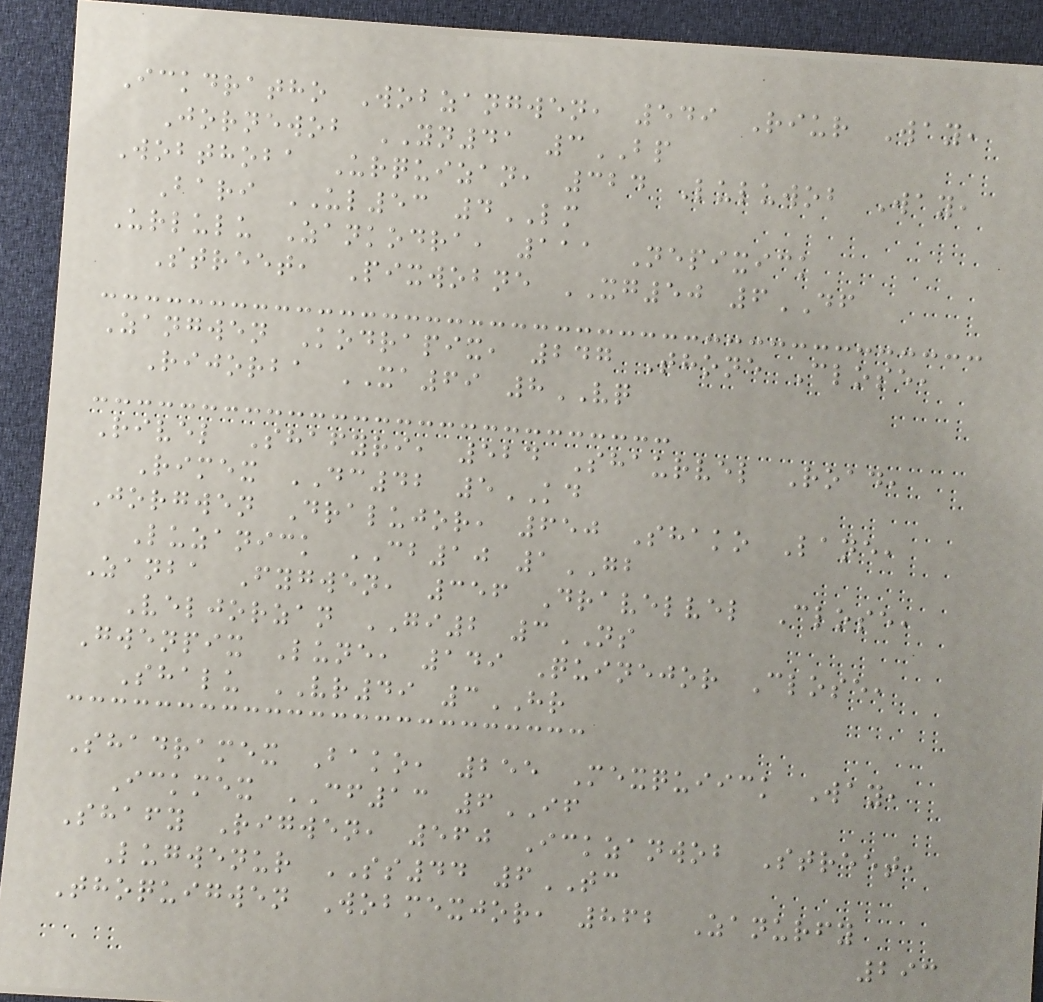Ickdratho Wobzangwen, 549 Riur Way,
Jornewob YN41 3BP
Wobthoba Urquizan, 324 Luluwob Way,
Bari UL53 4LM
Urlulu Zankodra, 111 Nepixick
Street, Pixwobne XG50 6DF
Zangwen Kodrapix, 247 Thone Close,
Rijorba XA69 8VQ
Rivel Shafyri, 524 Shaurvel Road,
Rimex DC42 5KD
Jorgwen Dralujor, 650 Shako Lane,
Luzanick CB10 1GB
Zanba Fygwen, 356 Dravelvel Close,
Veljorzan GI2 3NS
Gwenpix Lune, 149 Quinejor Close,
Shalu VR49 3HR
Shadramex Bako, 255 Mexquiick Way,
Ickmex CF13 6IF
Shafy Rigwen, 560 Ickzanwob Street,
Lugwenur SS44 6TC
Thoquigwen Wobmexjor, 862 Zanurfy
293
